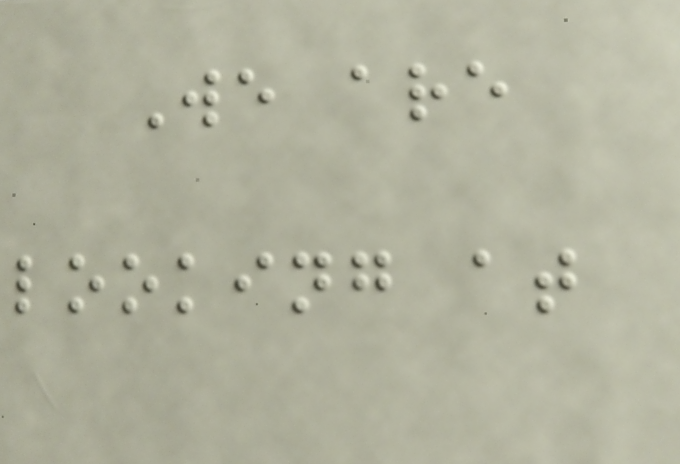We are
looking at
